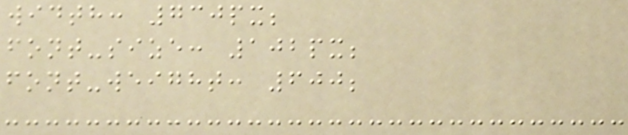width: 730px;
font-size: 102px;
font-weight: 600;
